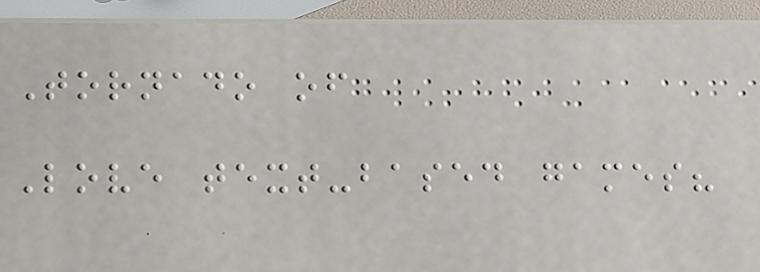Tornado of
Love text-based games?
